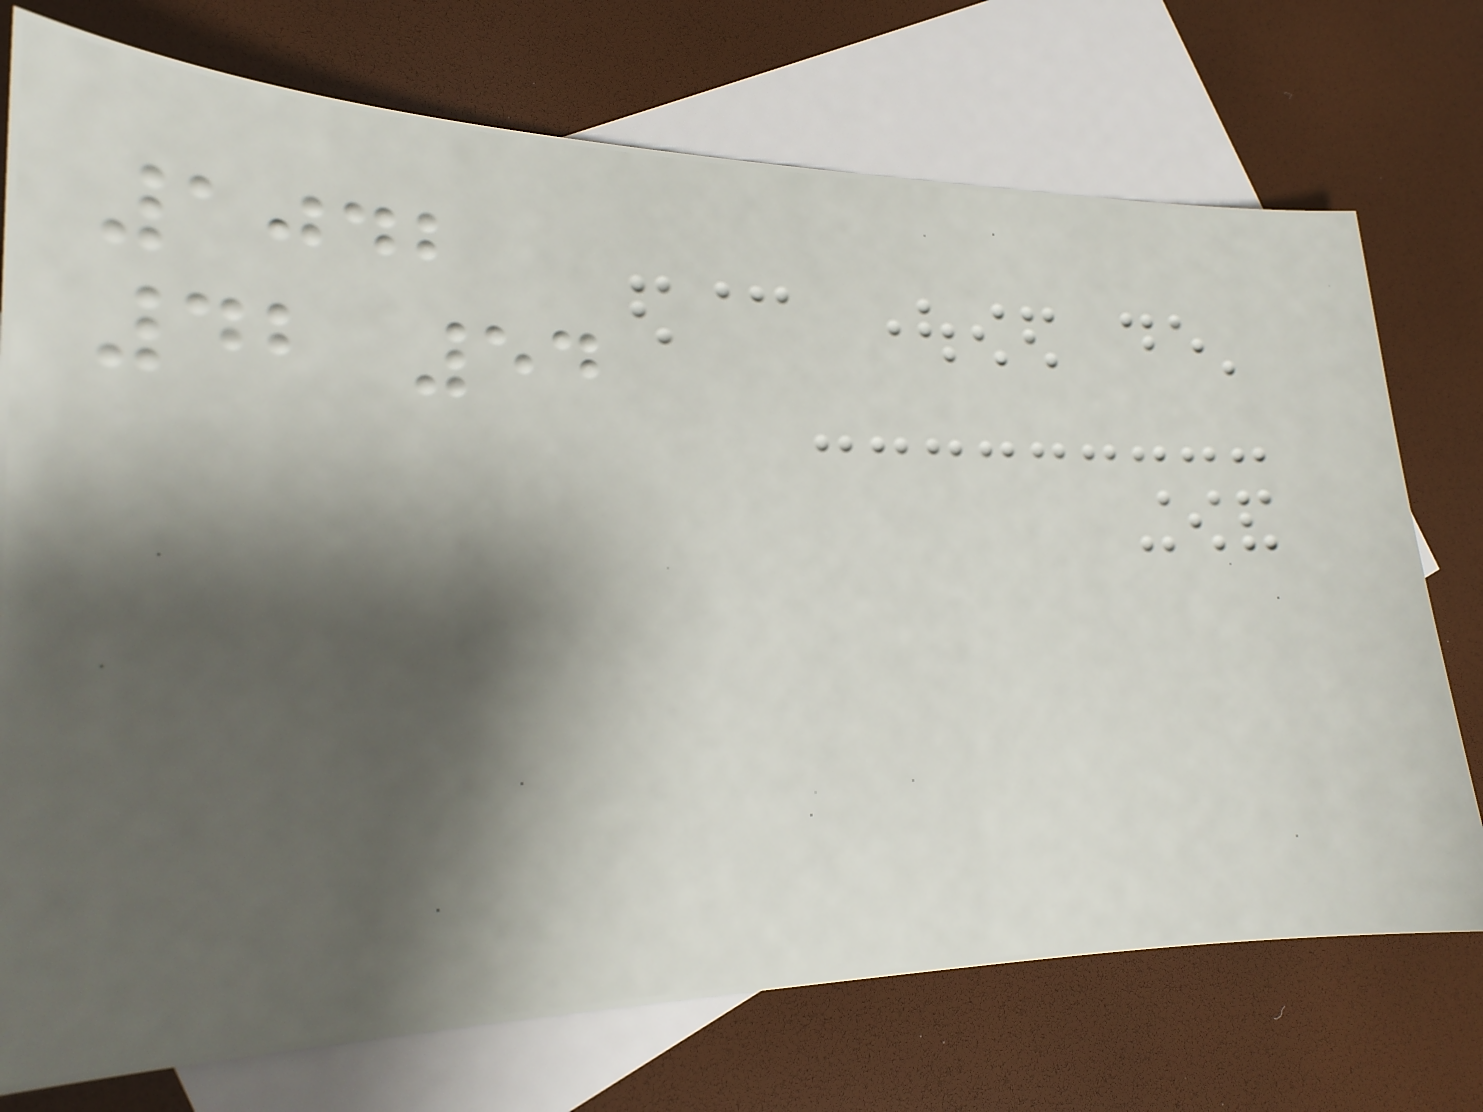1042
42 54
